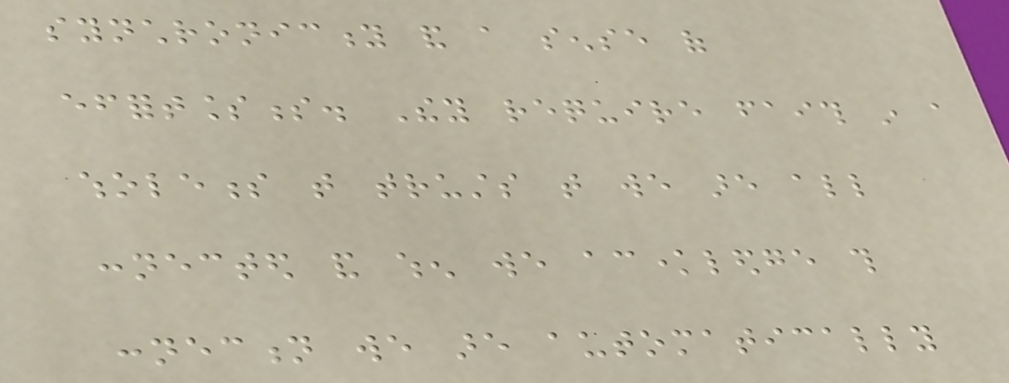synchronicity and a sense of
effortlessness. They require faith in a
wholeness that trusts that we are all
connected and when we acknowledge this
connection we are automatically
